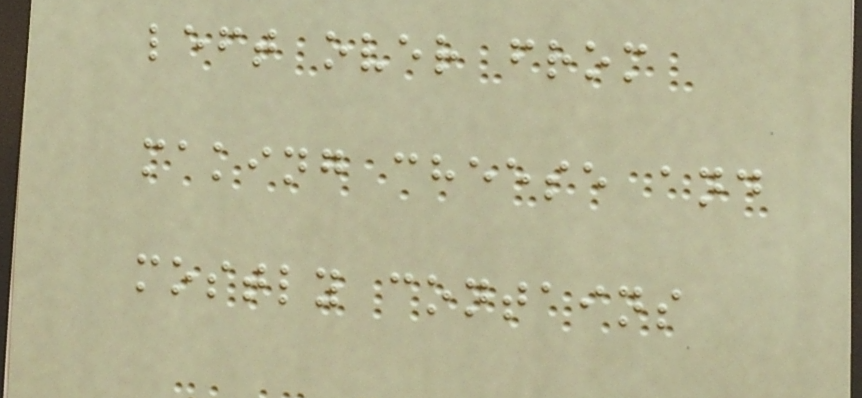left over from
making cheese and
mostly contains
